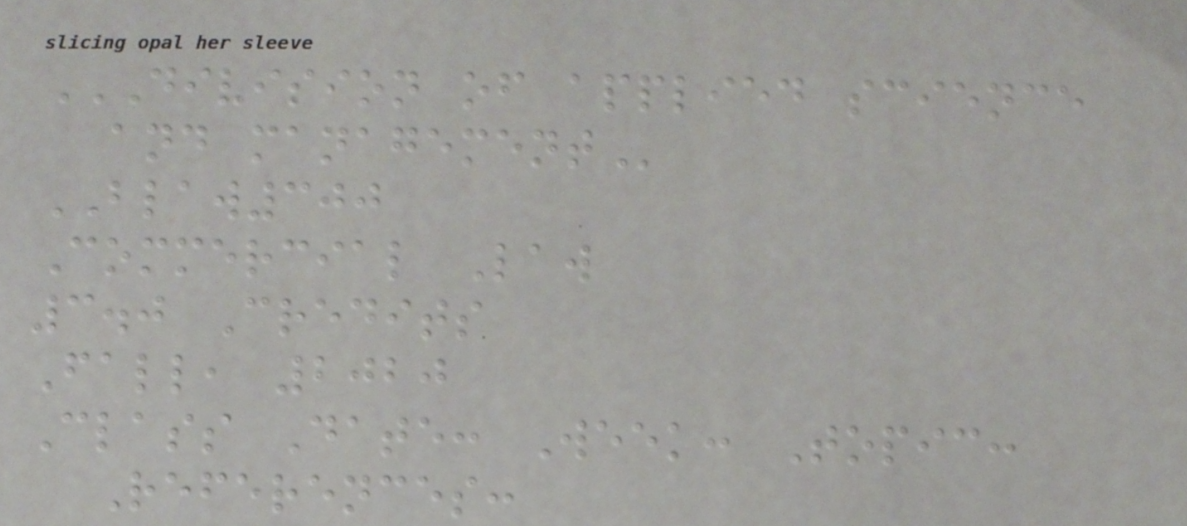DIVISION OF APPLIED SCIENCE
AND MANAGEMENT
BLAW300
Commercial Law
3.0 Credits
Fall, 2020
Class Date: Week: Topic:
References:
